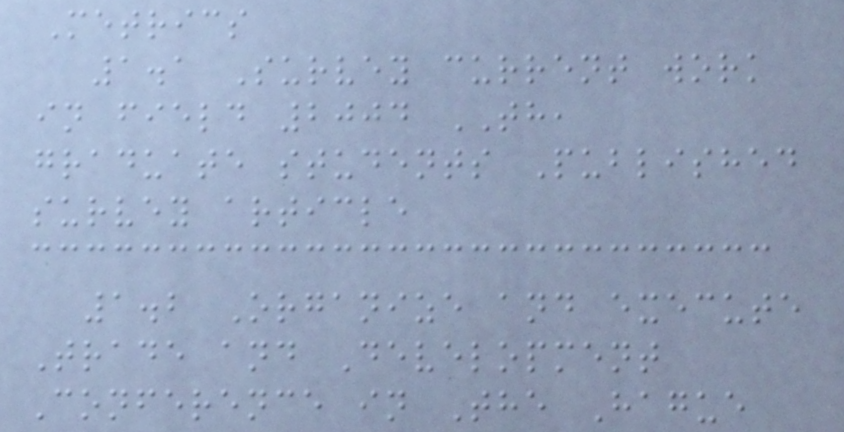Metrics
1.1 Survey current work
in field 2004 TH,
graduate students Published
survey article
1.2 Organize and execute
Trade and Development
Conference in The Hague
